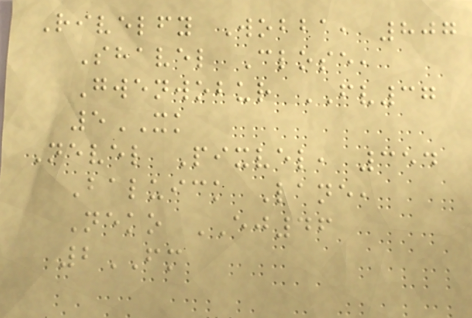Rivelfy Wobba, 807
Shavel Close,
Gwenwobur FV37
5XK
Nevel Pixvel, 354
Baluick Lane,
Neko EJ46
2FM
